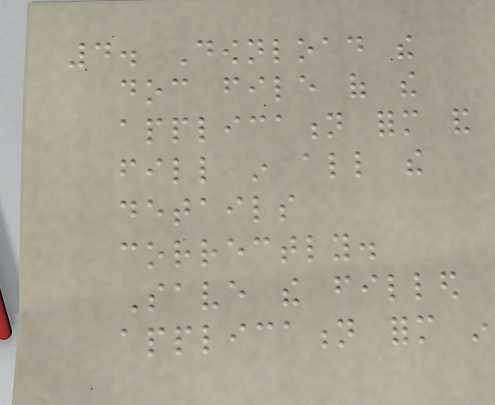4. Download the
doc file of the
application form and
fill in all the
details
correctly.
Save the filled
application form in
